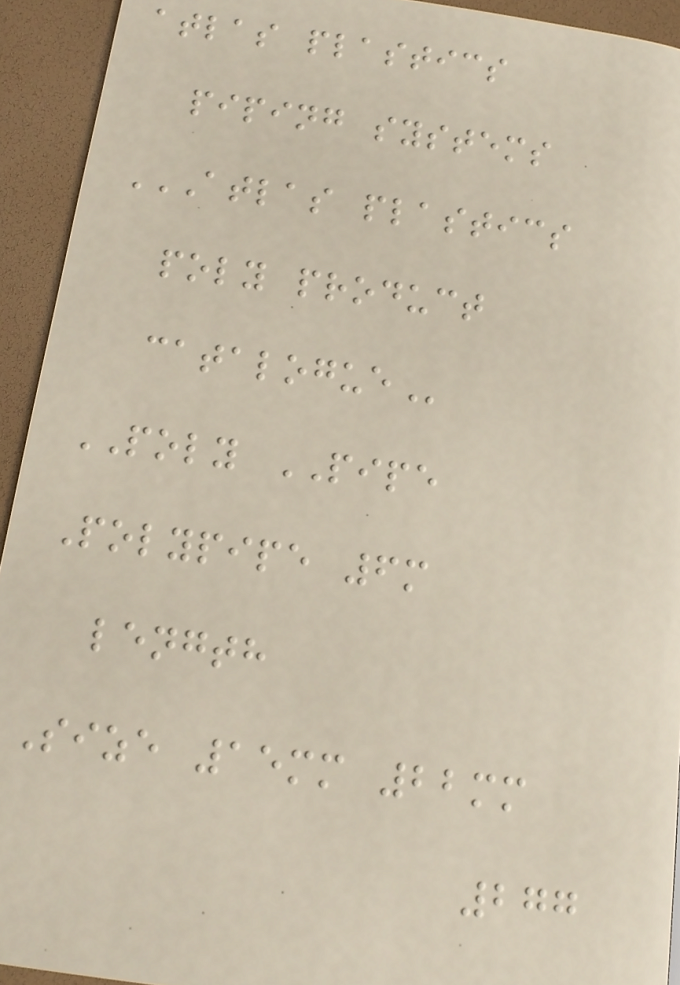atlas plastics
piping systems
ATLAS PLASTICS
POLY PRODUCT
CATALOGUE
POLY PIPE
Polypipe 6m
length
Size 15mm 22mm
277
